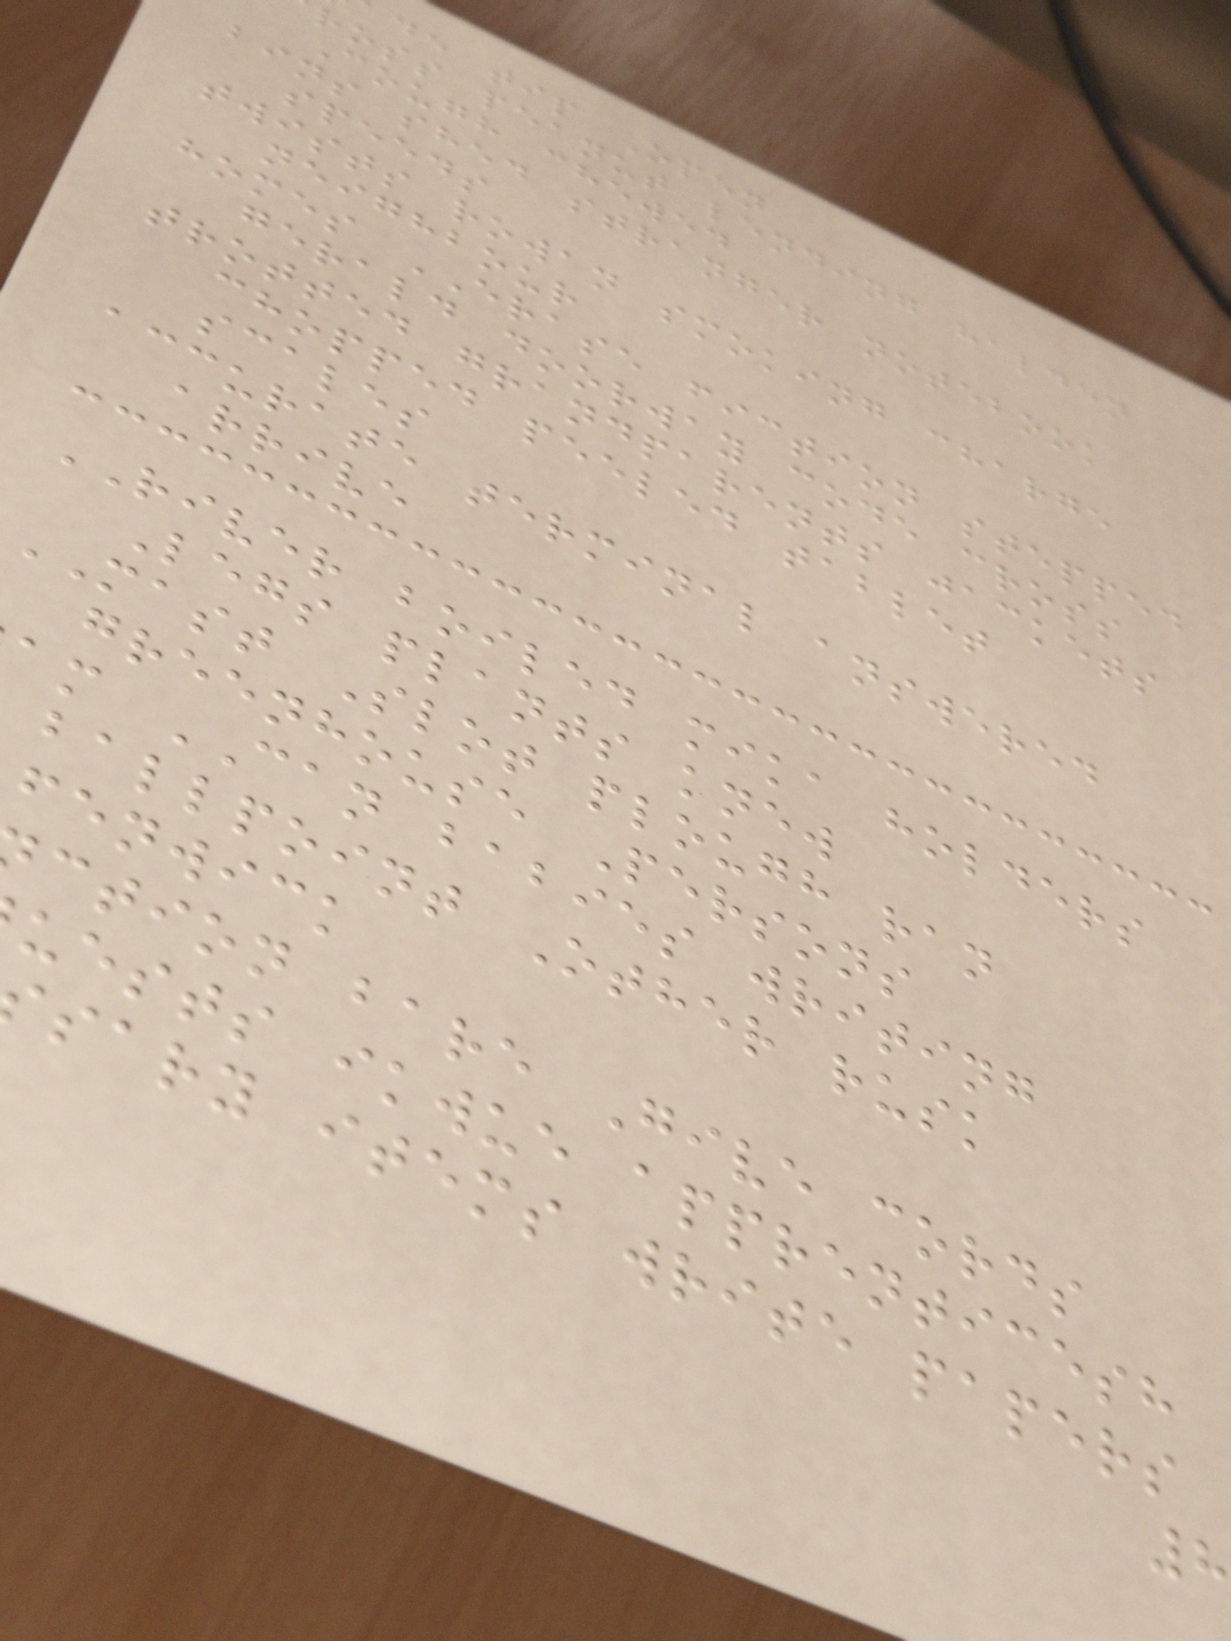de tip Open
ross peanut lending halden
Cough chewed
bins shed stranger notebook
speeds
twists rowan smoking charge
neighbour
homes ERASE fiction stepped
gerald doorway code cross
trotted grandparents jackets
chopped peeled tablet
scales
accurate terminal answered
arrive
RIVER boiled mika holders
Legs plants knew
MAST Slot plough ran
greenhouse Persons
am CAN babies writing
ballpoint Other rusk
fenwick
ction bare Give cords
uests ikwue apprenticesh
sary items write papers
